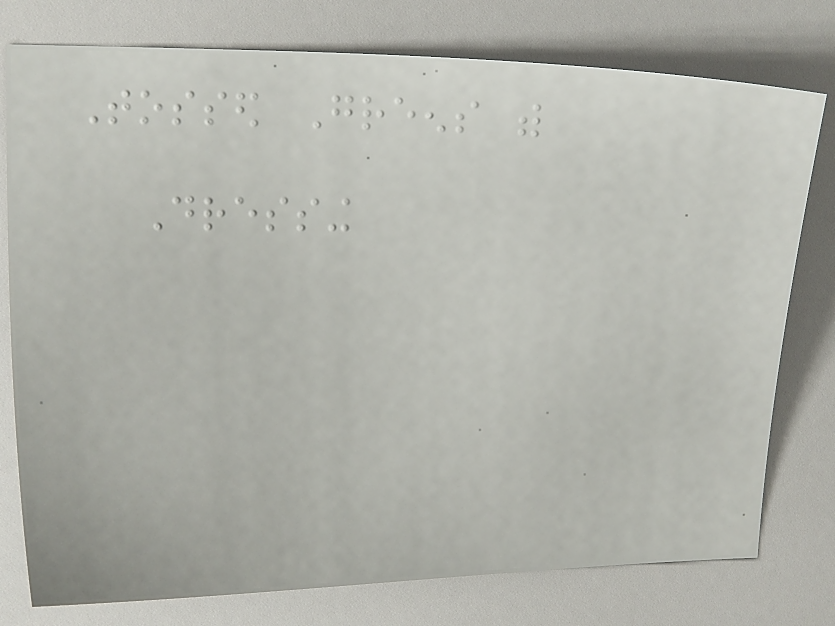Tossed Greens with
Dressing
